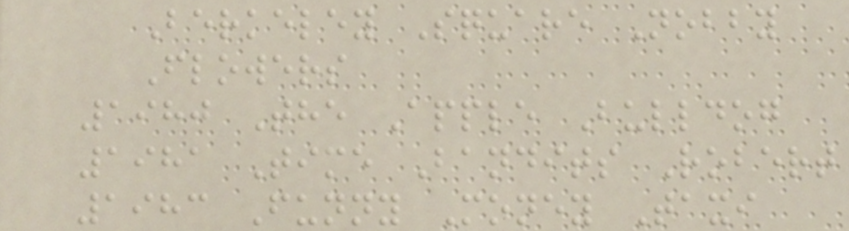Berkeley Square Nobby
Flowers
1980 The Apple Bulldog
1981 Time Bandits Robert
1983 Funny Money Taxi
